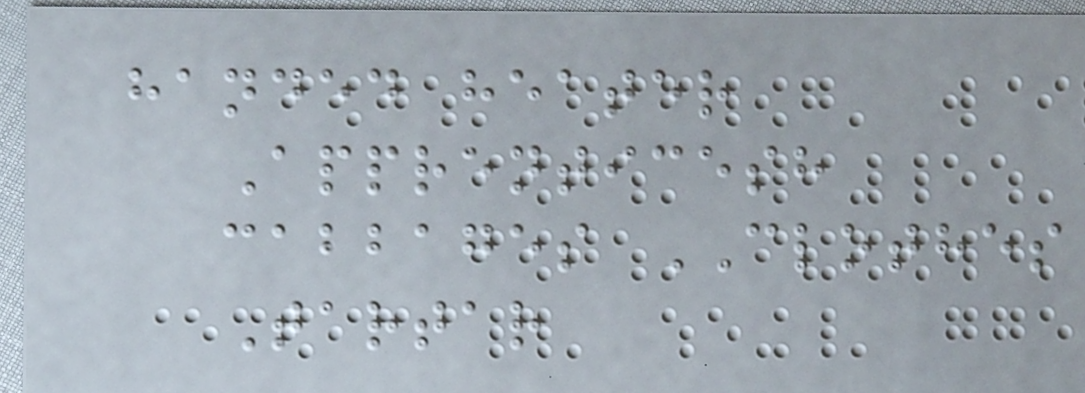handed heater
Apprenticesh
cabbages CLOTHES
Tartar
